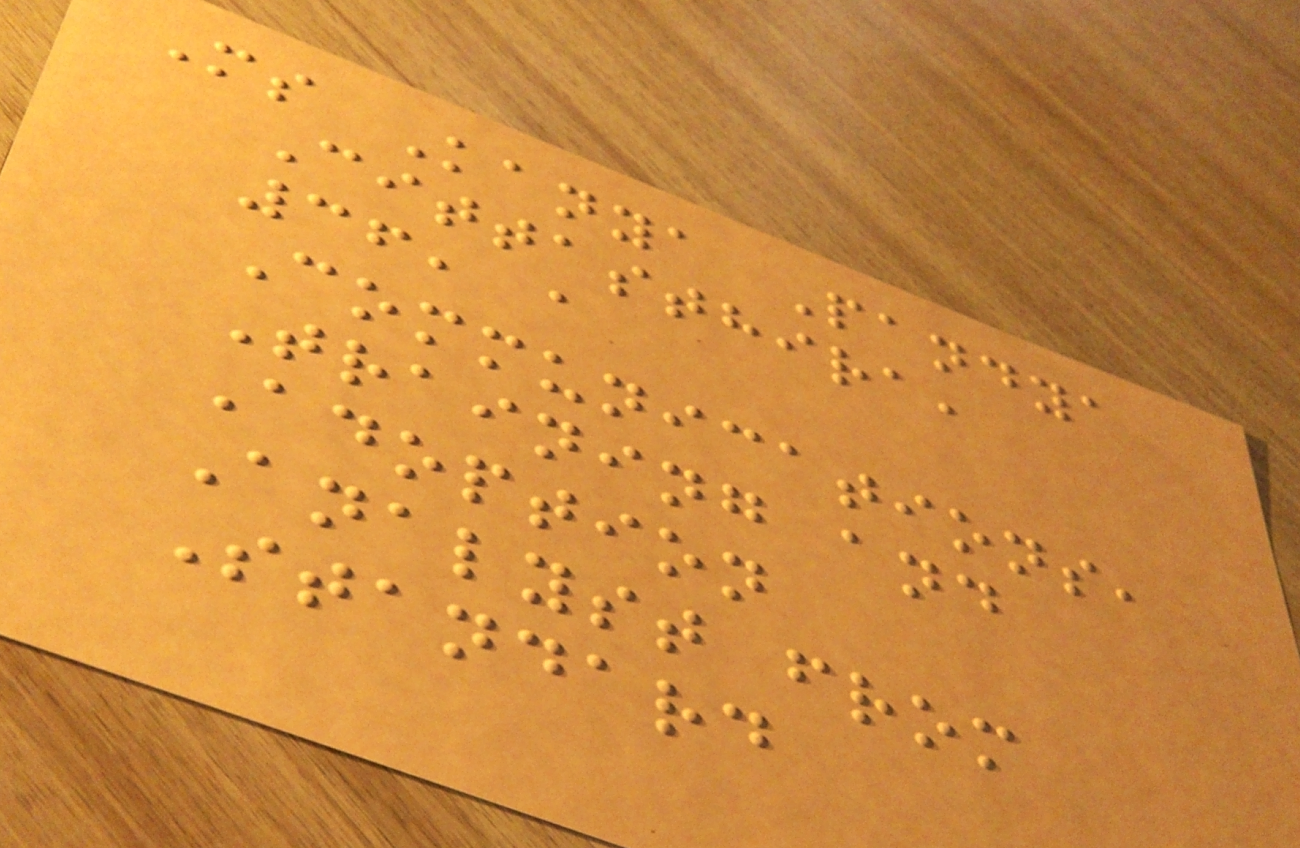Ms Kanya Pandya
Cittasthira,
36, a
Communications,
Training and
Adoption
Analyst from
Standard
